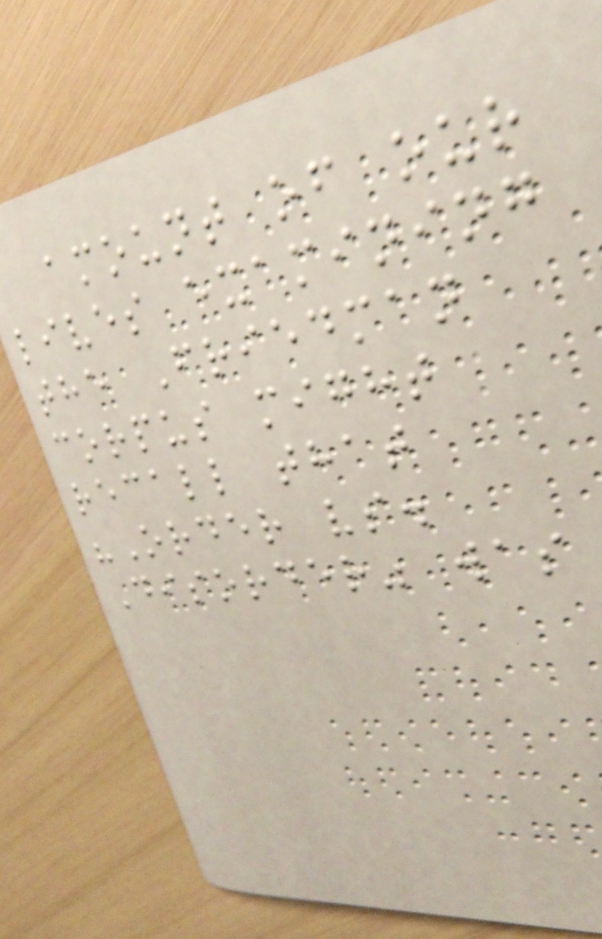amount of our
lives examining
the Friedman
corpus might
recall that
"Order vs.
Disorder" was
